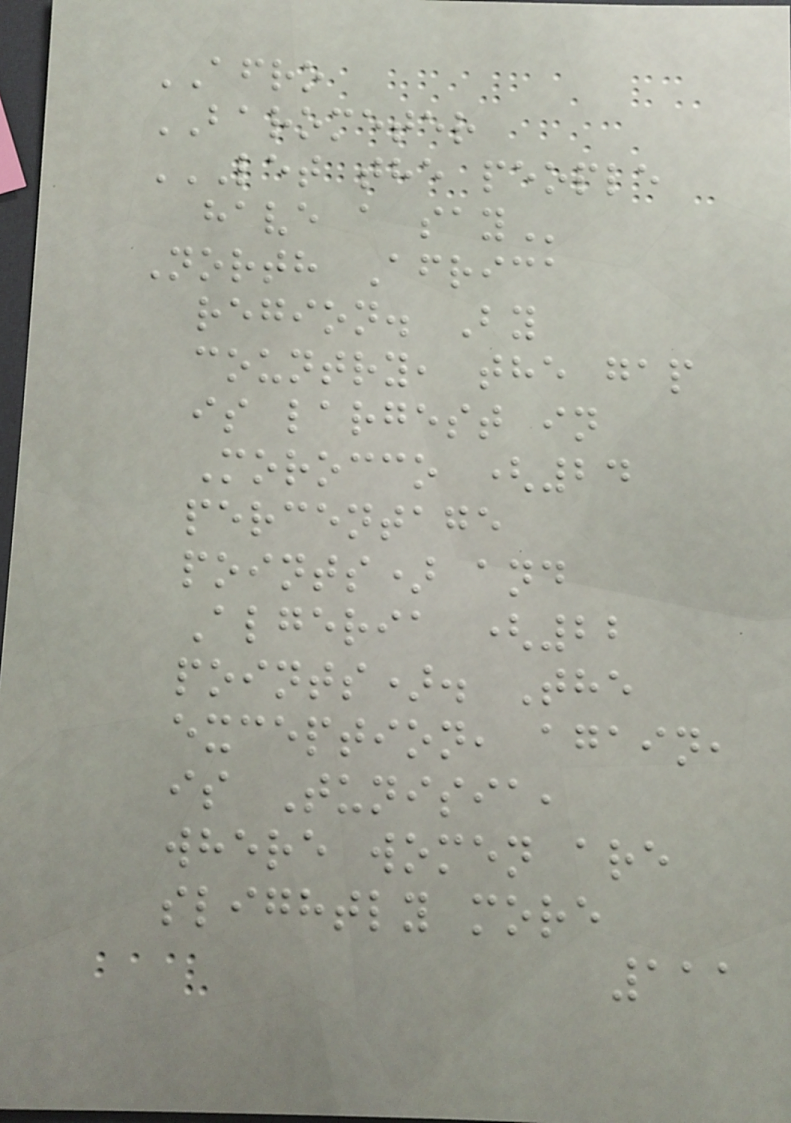AFRO
BAROMETER
LET THE PEOPLE
HAVE A SAY
North Africa
region. By
country, the gap
is largest in
Morocco (24
percentage
points) and
Algeria (22
points). The
exception, again,
is Tunisia,
where women are
slightly more
111
